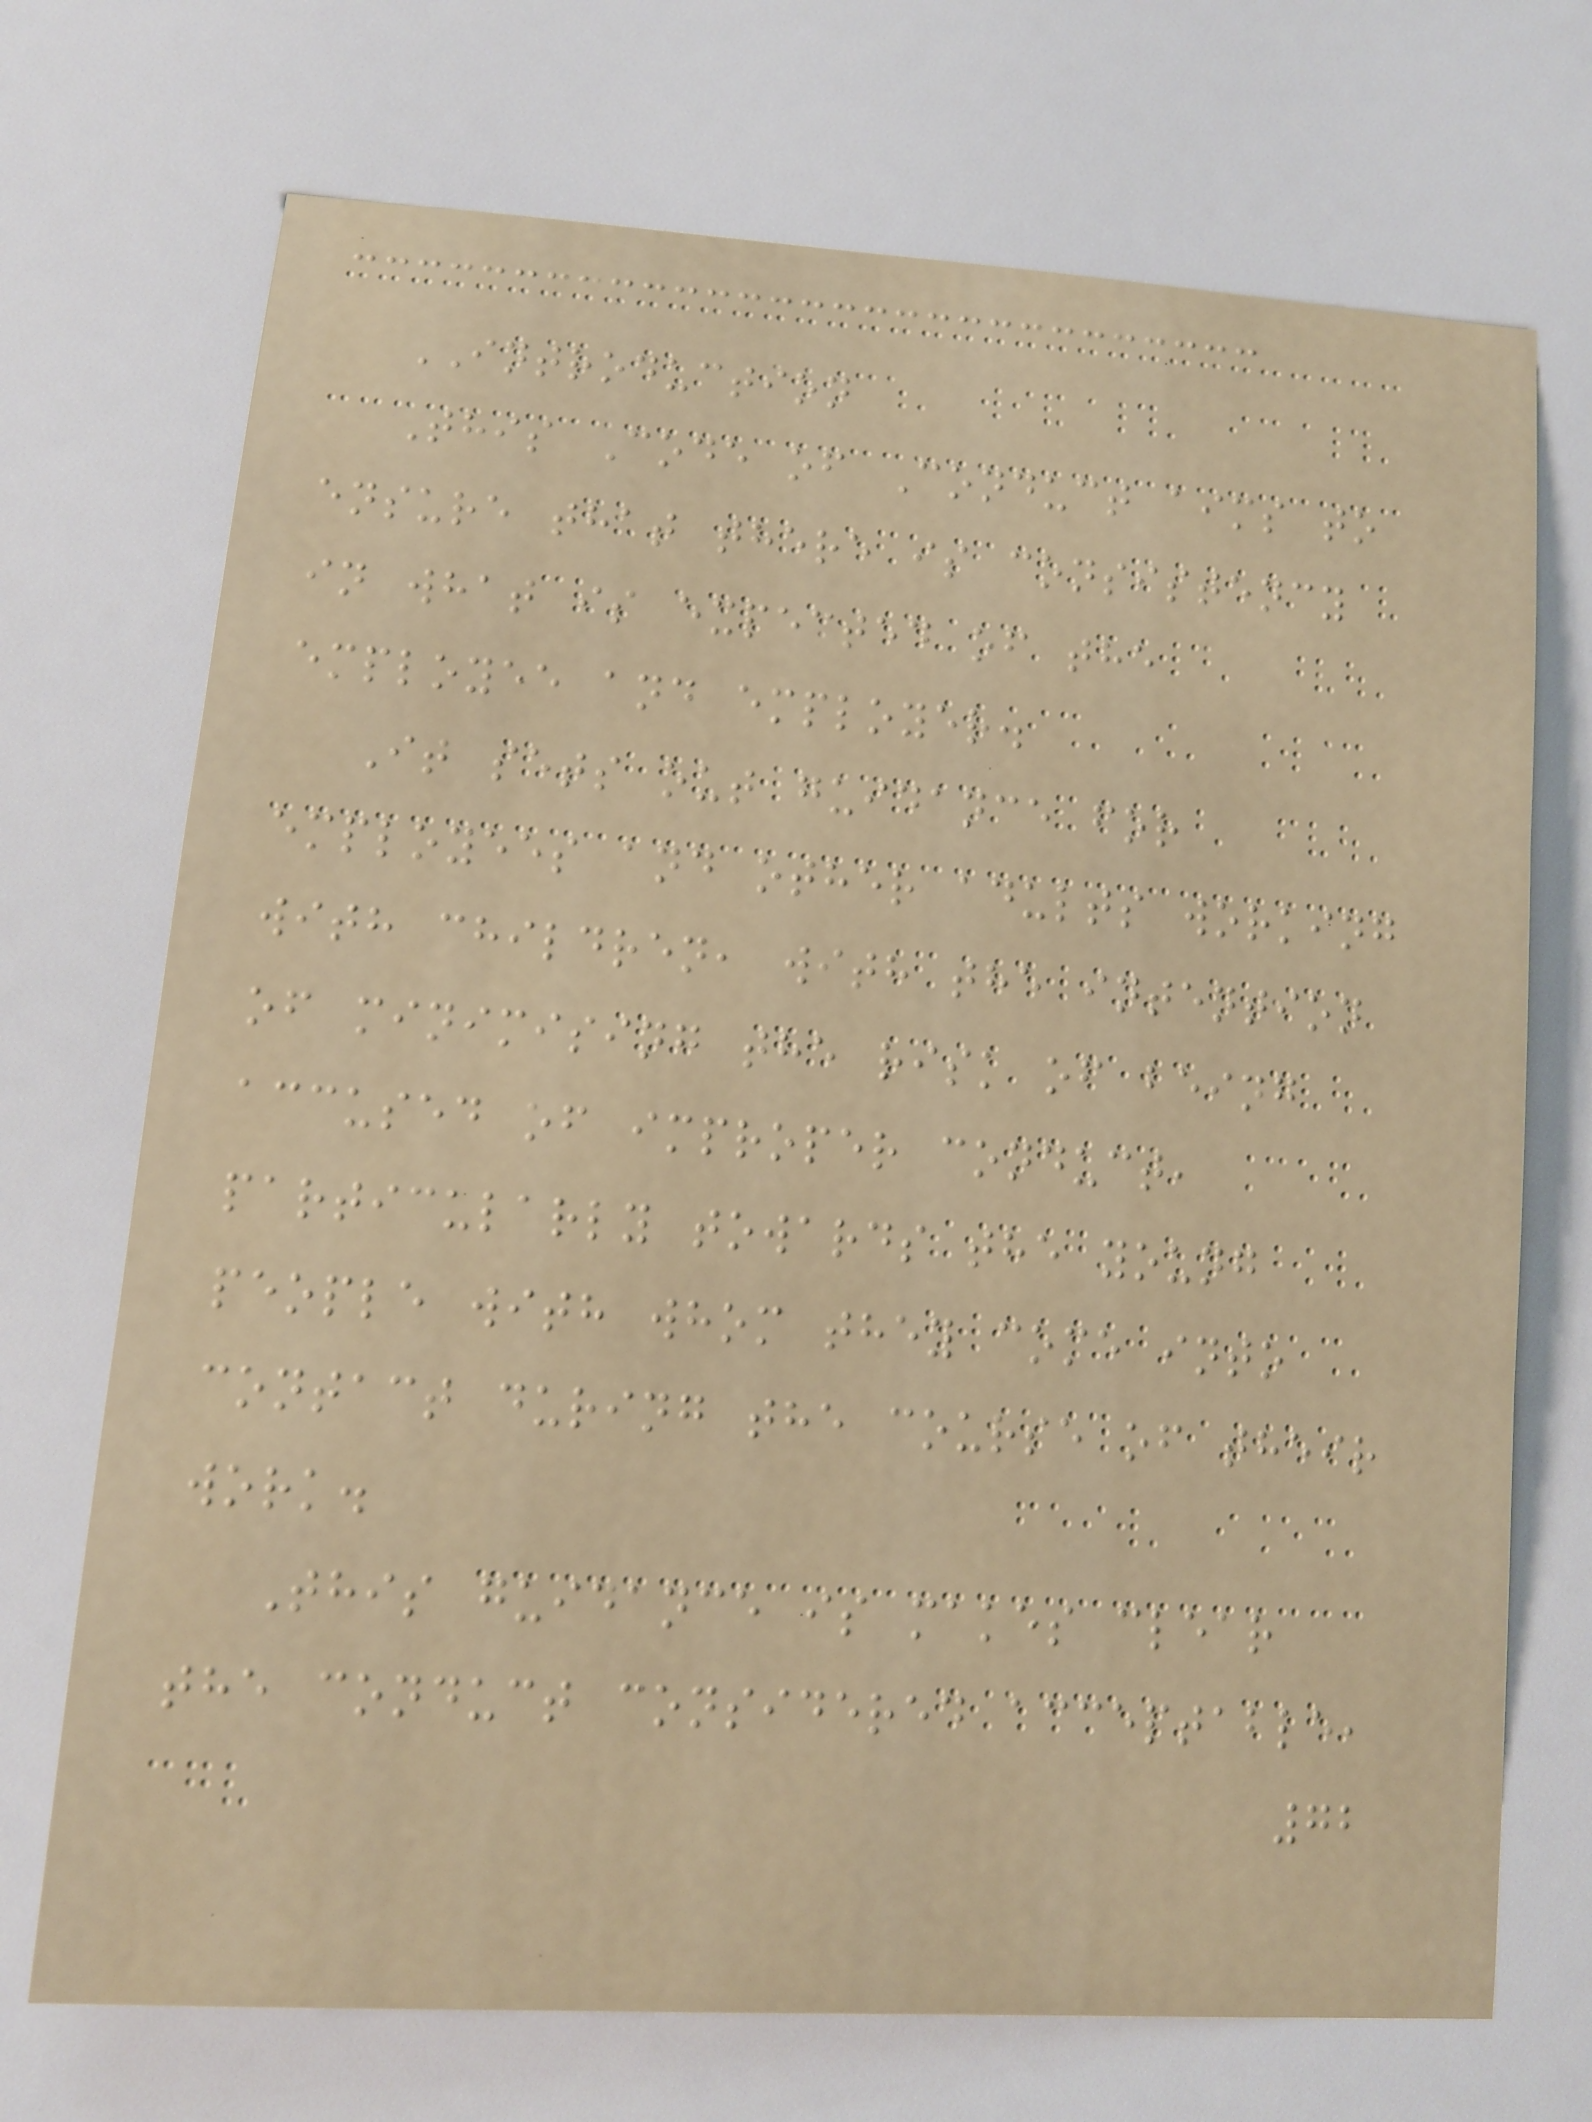INTRODUCTION
This Code of Conduct aims to
ensure that there is consistency
in what is expected of the
employee and employer.
It sets out guidance for
employees and other adults working
with children, with the intention
of minimising the risk of being
accused of improper conduct,
particularly towards the young
people with whom they come into
contact during the course of their
work.
This guidance is makes clear
the conduct considered acceptable,
72
